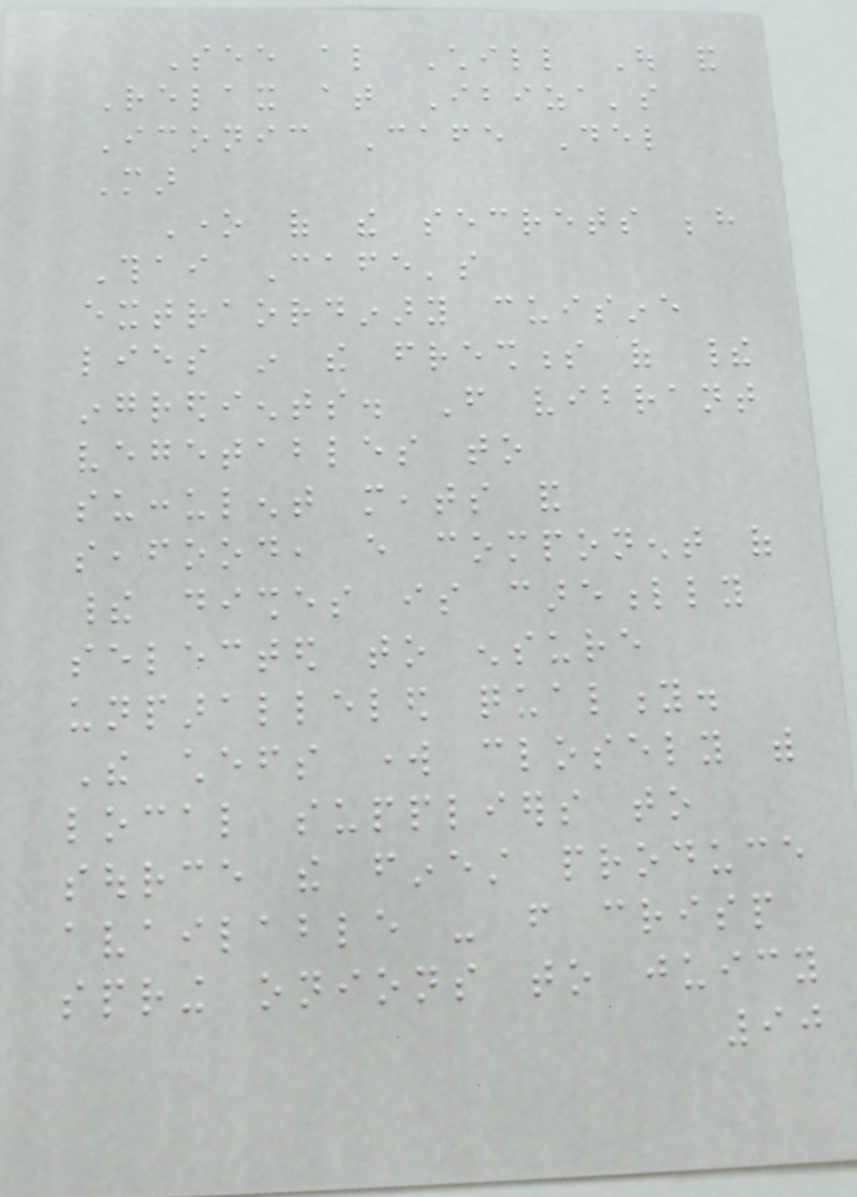See also Chill Out and
Relax at Ibiza's
Iconic Cafe Del
Mar
One of the secrets behind
Thai Cafe's
extraordinary cuisine
lies in the freshness of their
ingredients. From vibrant
vegetables to
succulent meats and
seafood, every component of
their dishes is carefully
selected to ensure
unparalleled quality.
The chefs work closely with
local suppliers to
source the finest produce
available - from crisp
spring onions to juicy
90
